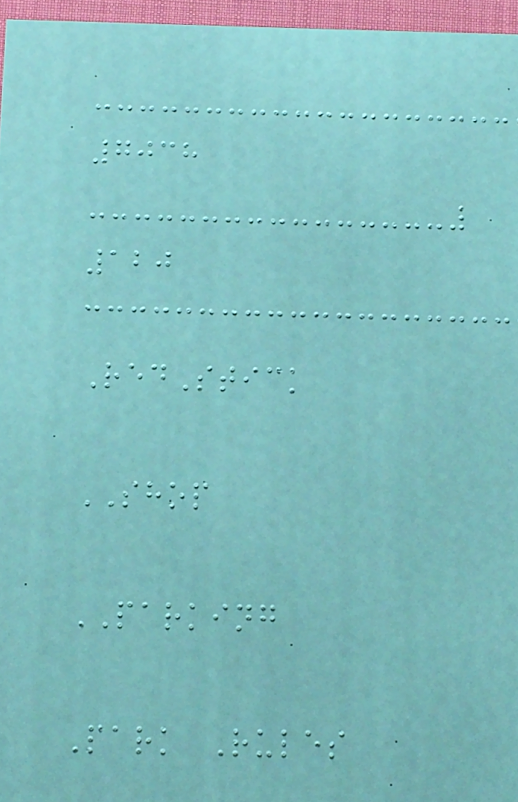7038
120
RedStick
SHOP
PARKING
Park Rules
